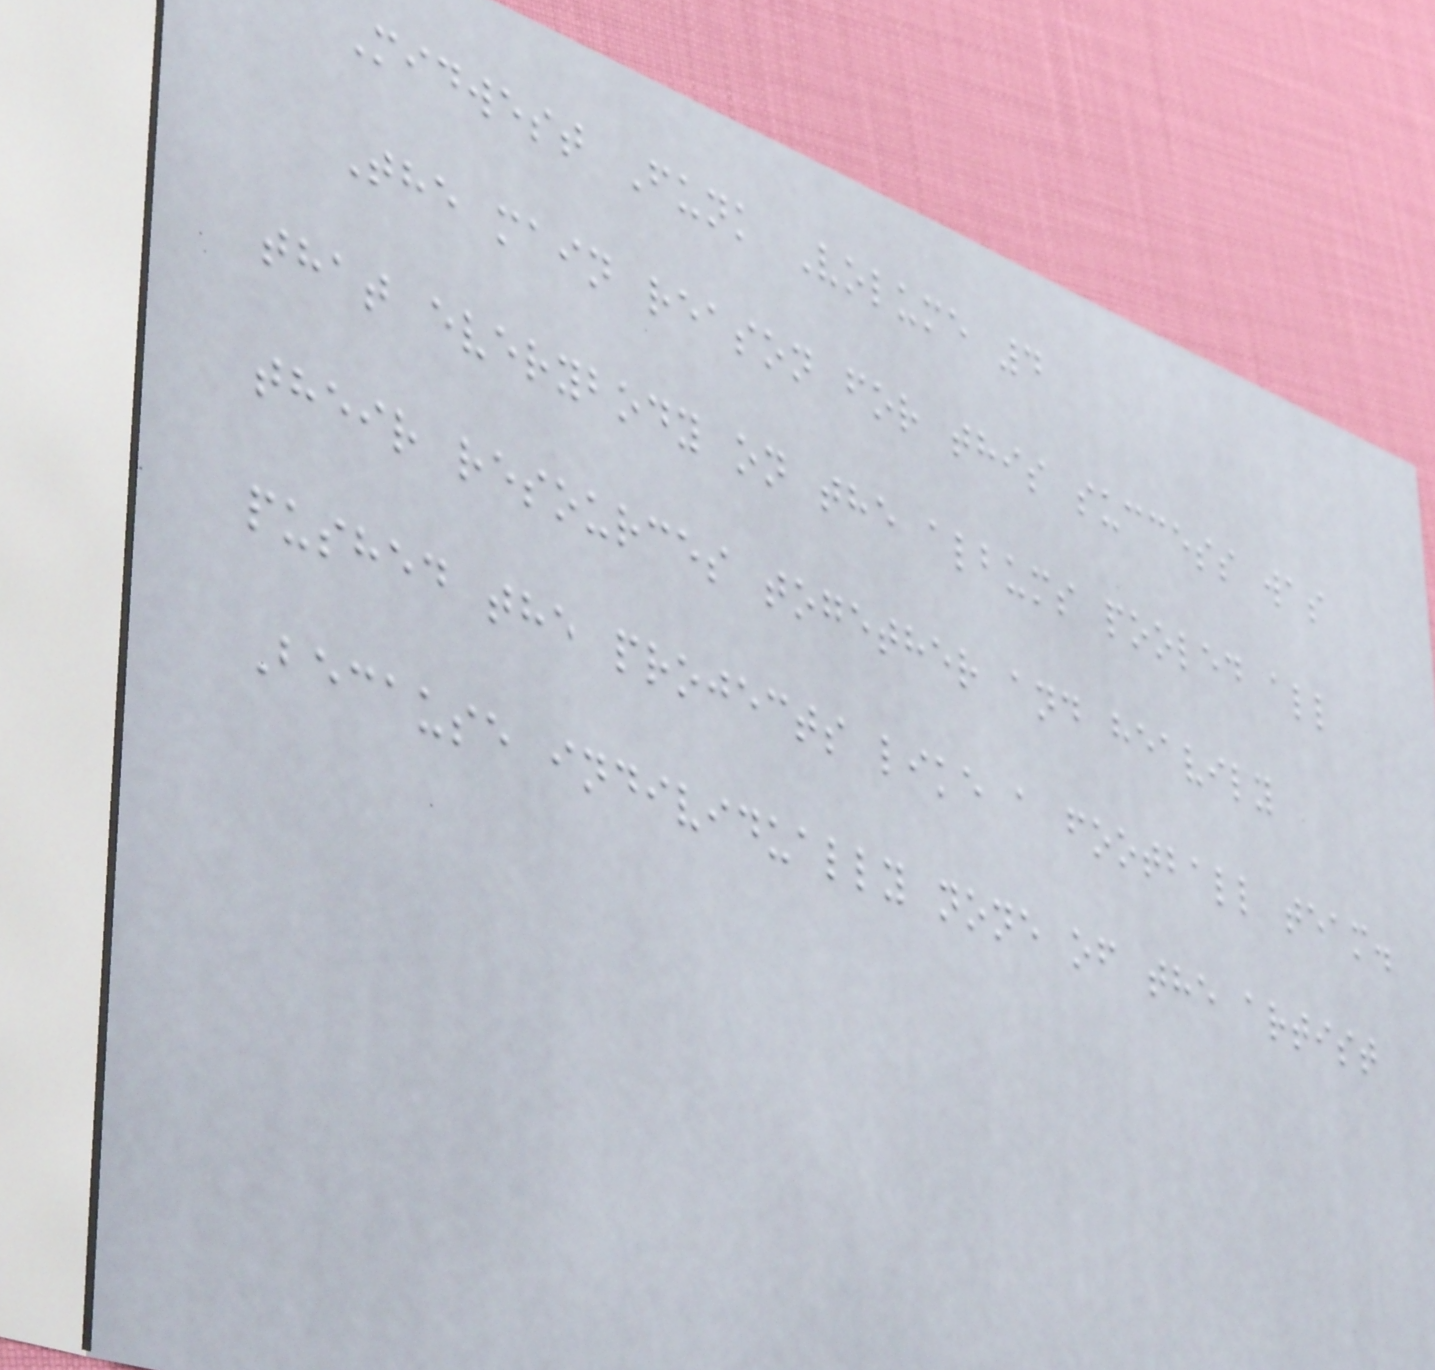Midwest Funk Volume 4
The main reason for this success was
that everybody on the albums pooled all
their resources together and heavily
pushed the projects like a football team.
Because individually none of the artist
